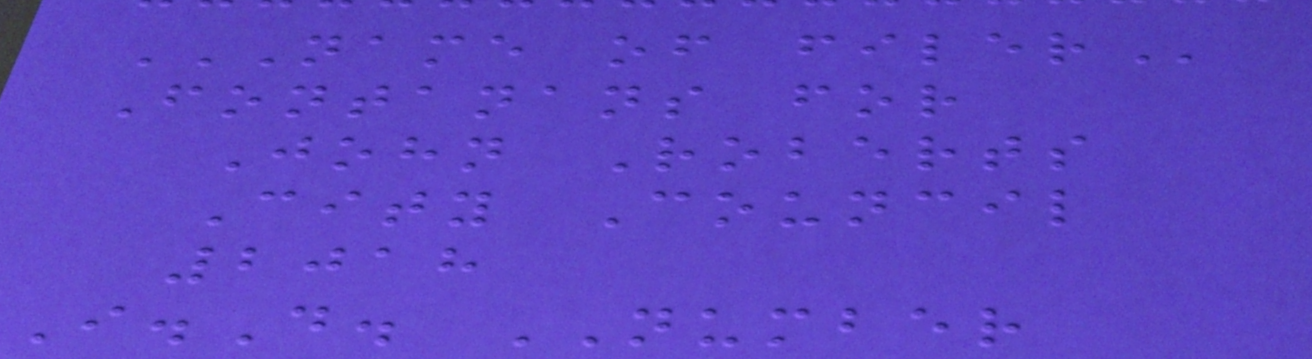NAME OF FILER
Fontanans for
John Roberts
City Council
2018
I.D. NUMBER
